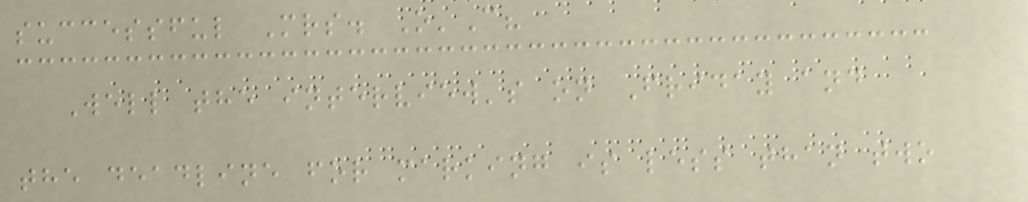successful Mrs. O'C?
Well the interview's on Friday and
the deadline for marking is less than two
